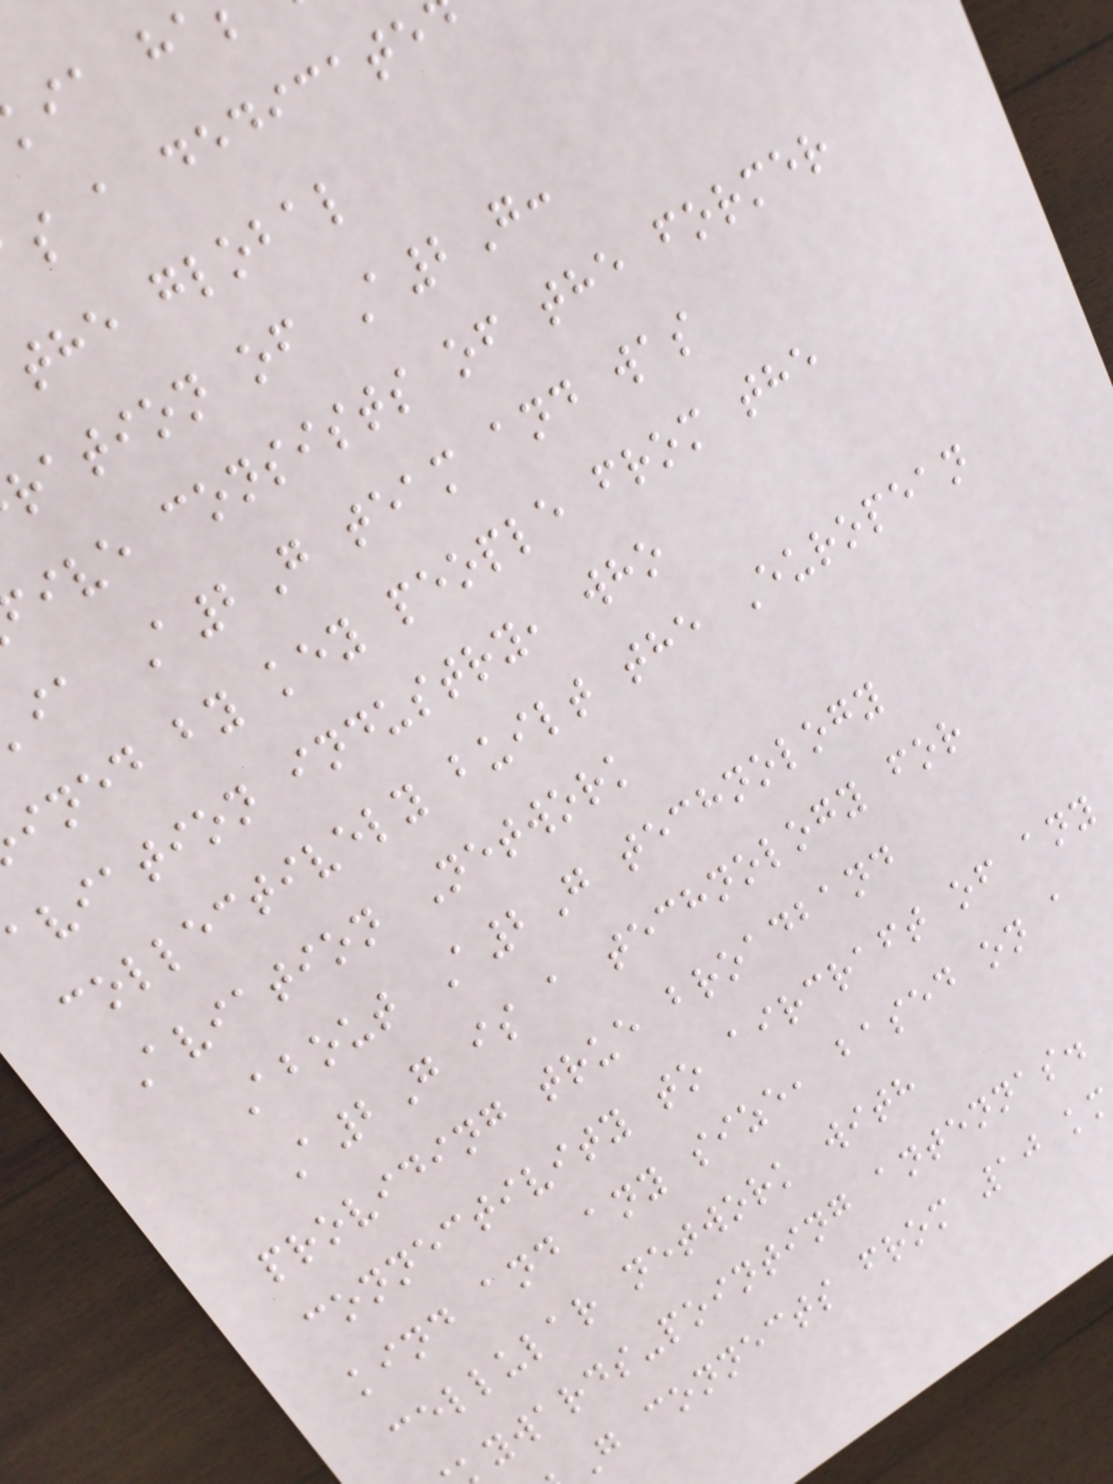s a dedicate
the global
ration of A2G:
ive consists of the former
ia A2G team and was
ined by key people from the
aviation industry, who
collectively built the European
Aviation Network
About A2G technology
A2G is a technology for
providing true broadband
connectivity to aircraft of any
kind and any size, based on a
cellular network with
ywards-pointing antennas.
G connects from 10 km
